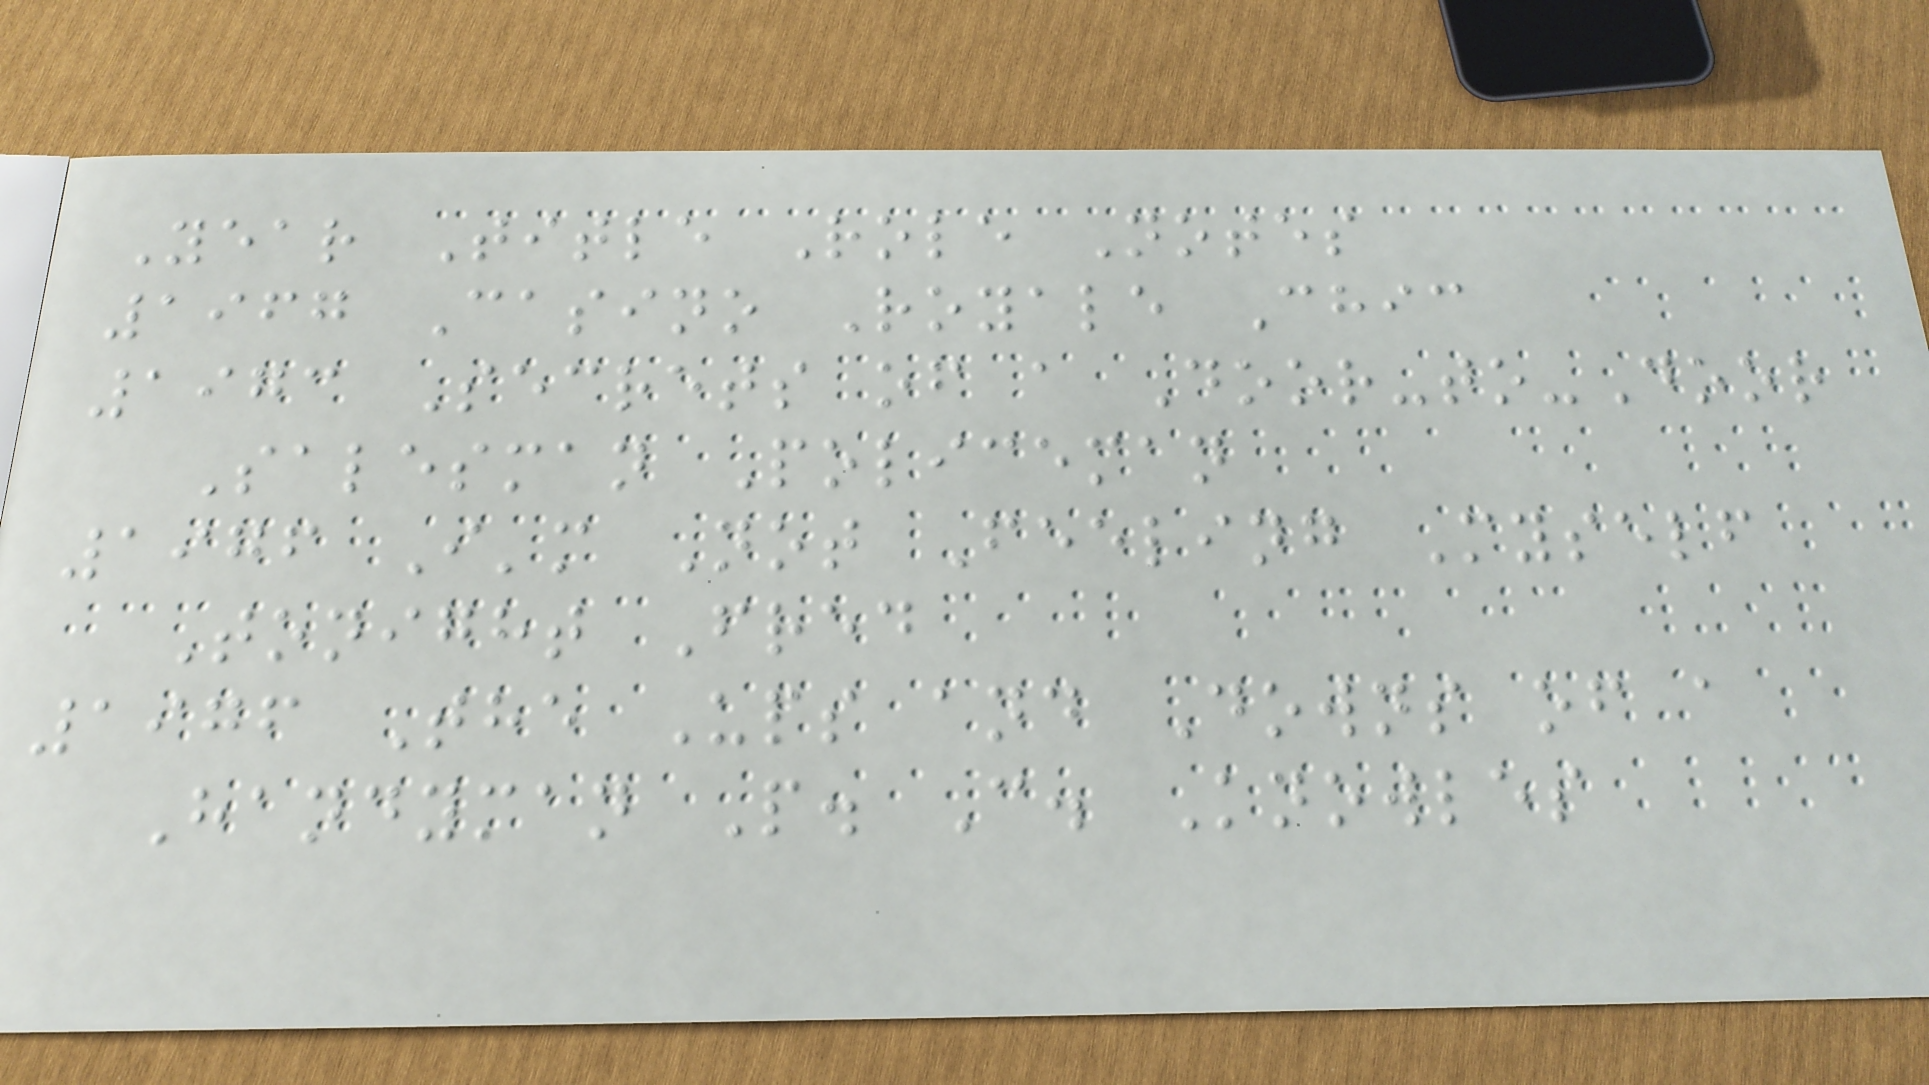Year Title Role Notes
1967 Casino Royale Chic
1973 Secrets of a Door-to-Door
Salesman Policeman
1976 I'm Not Feeling Myself
Tonight Fred
1976 The Ups and Downs of a
Handyman P. C. Knowles
